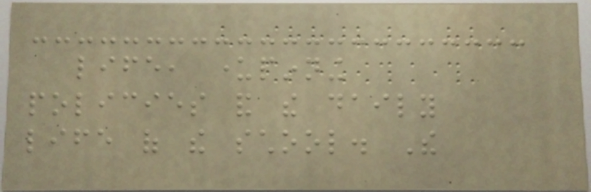life, underpinning
policies and the daily
life of the school. The
